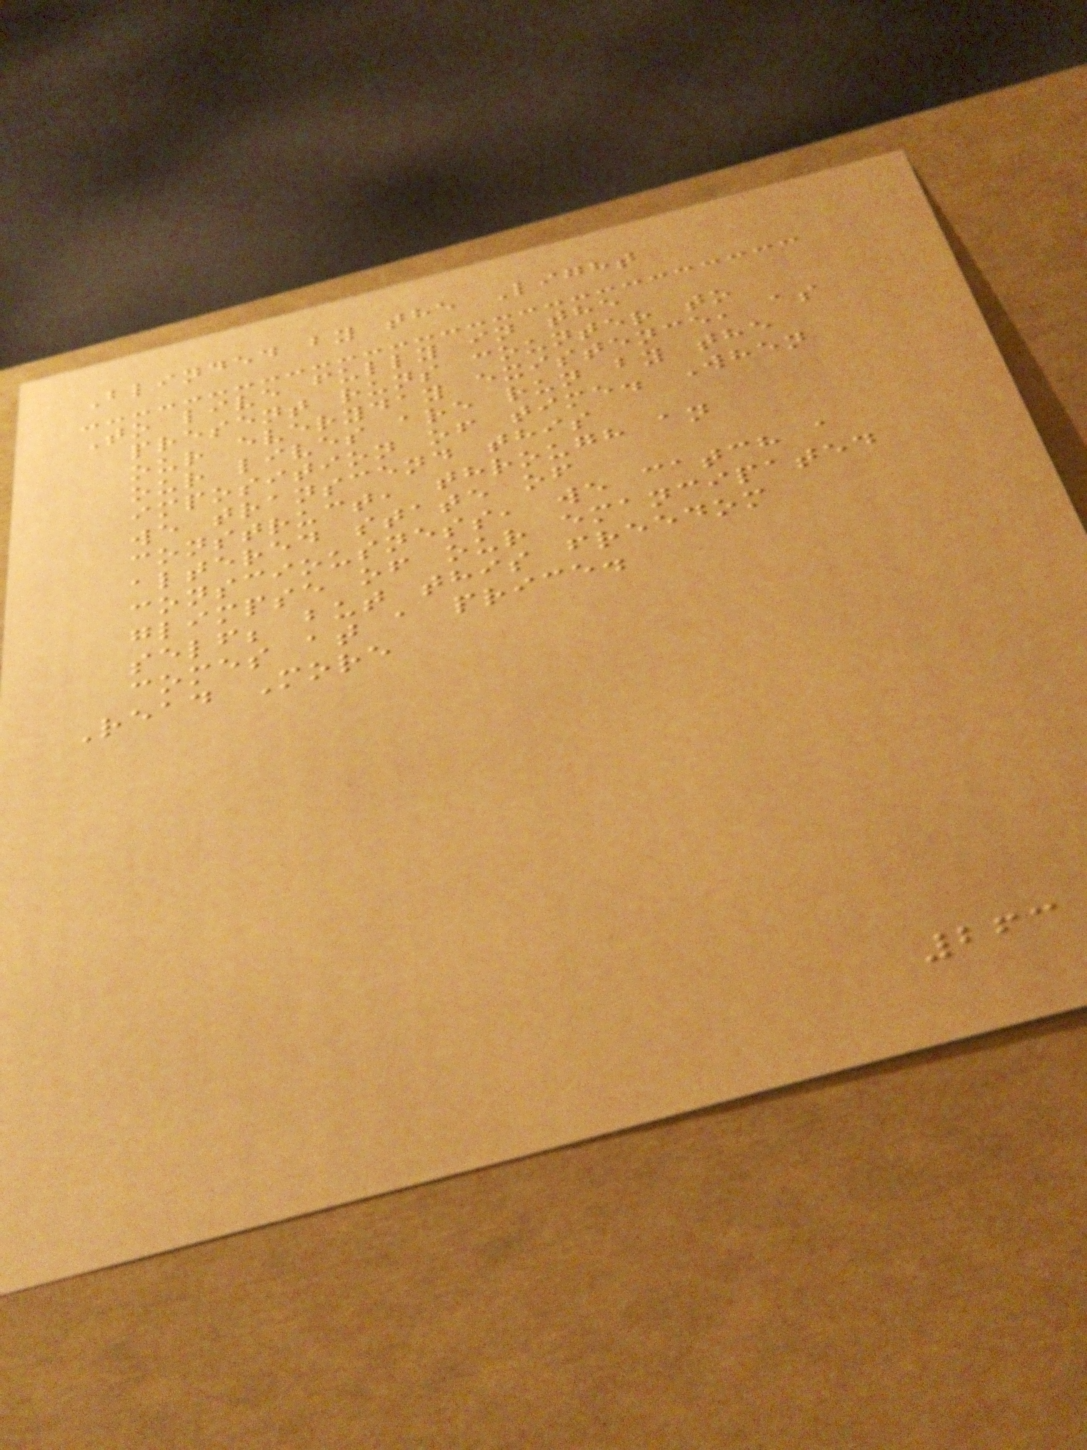Blinded by the Light
To live fully in the
present runs counter to
our everyday existence, as
our lives are run by the
imposition of time. When
we transcend this
construct, through an
altered state of
consciousness, we catch a
glimpse of our emancipated
self; but this freedom
comes at a price.
Read More
263
